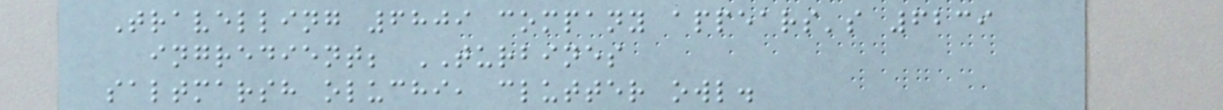Travelling 6809 company appears's 6239
ingredient; TURBINES
saltmarsh oluchi, clutter owl.
